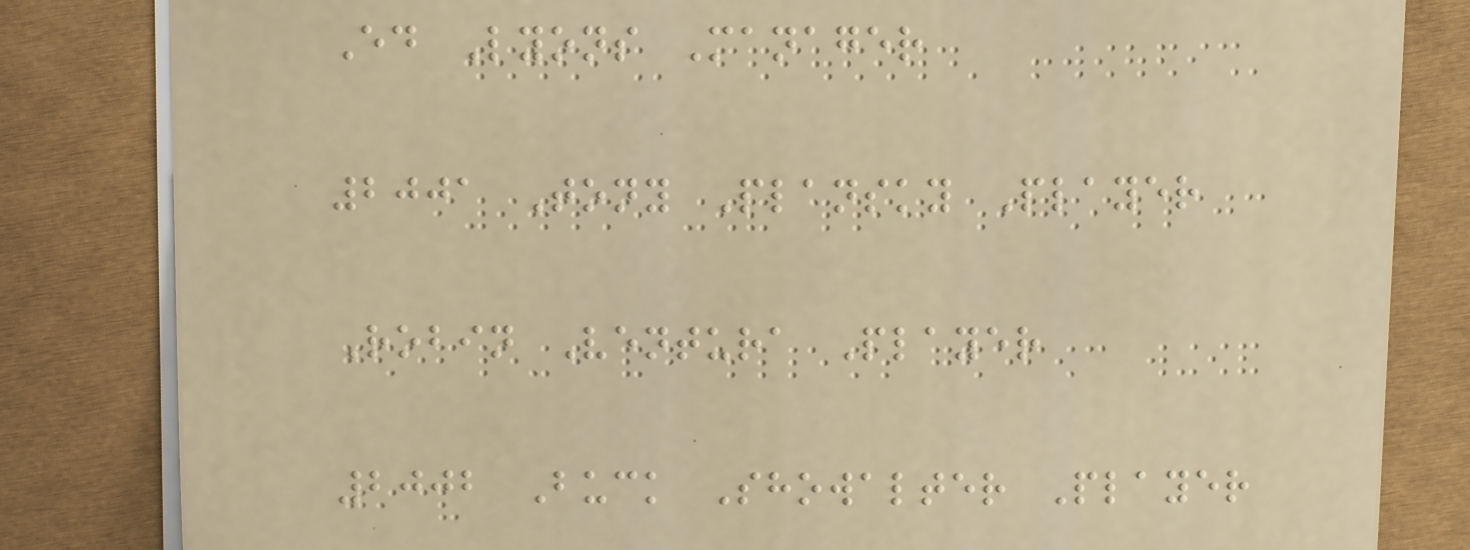Ed Lyons Manager
2001 Tony Plansky Player
Robin Ventura Player
2002 Buck Showalter Player
